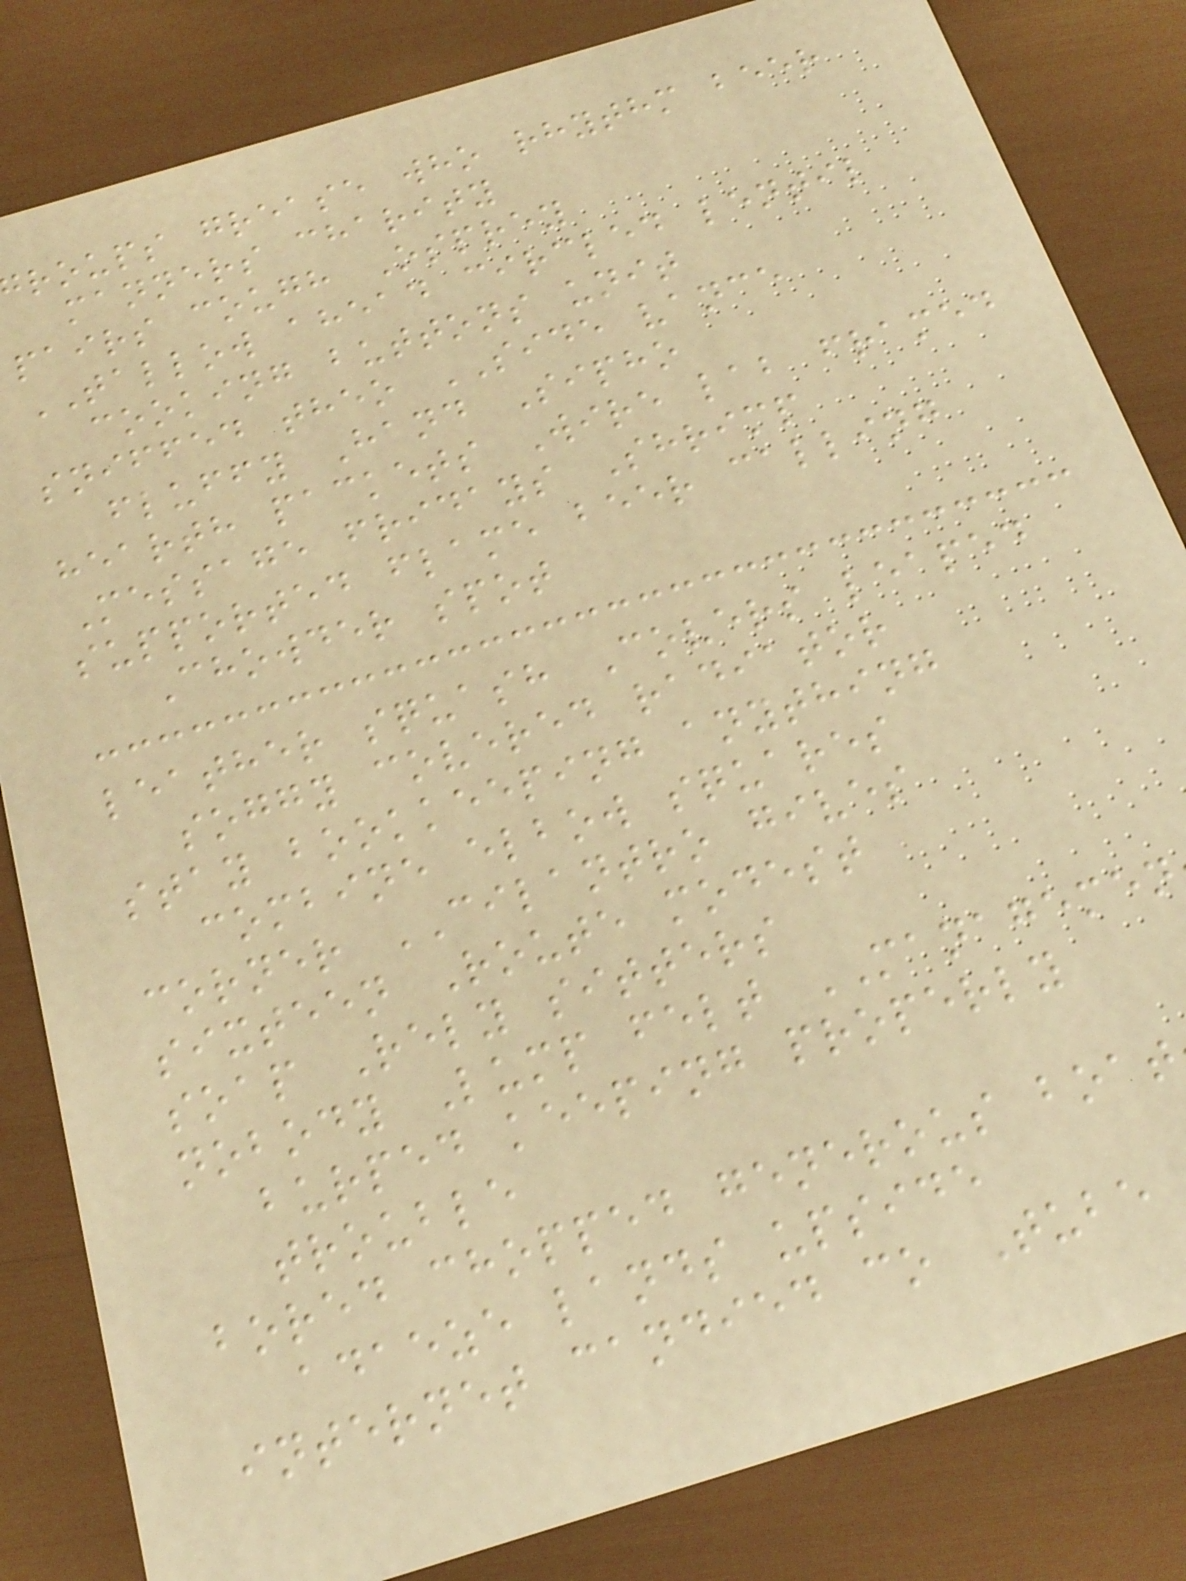roups grease who rhythm beer
manners charity
pairs cough Osprey
TALLOW ahead circled lentil
cooking buttons unit
sniffed theo SIDE vance
fluffy Hand Sipho
hearth packets Wire lab framed
Message fridays Shrimp
supported flame beer calling
Chowder spot
leather squash Covers leaped
soggy covered radiator
stay bookkeeping anything
combine elbow squares
corner CILANTRO gives
sixteen Route modest
soap Rely sitters
nobody Lump felt MANAGEMEN
burped keeping properly
trouble
bored chopped generous boat
adaeze lands upside
internet candied co Tube
